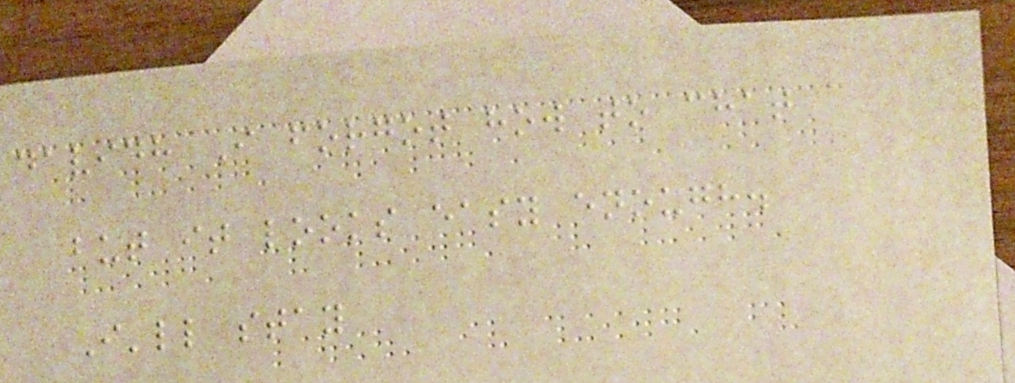davidh I forgot how to chat
but it looks easy enough.
I'll stay
